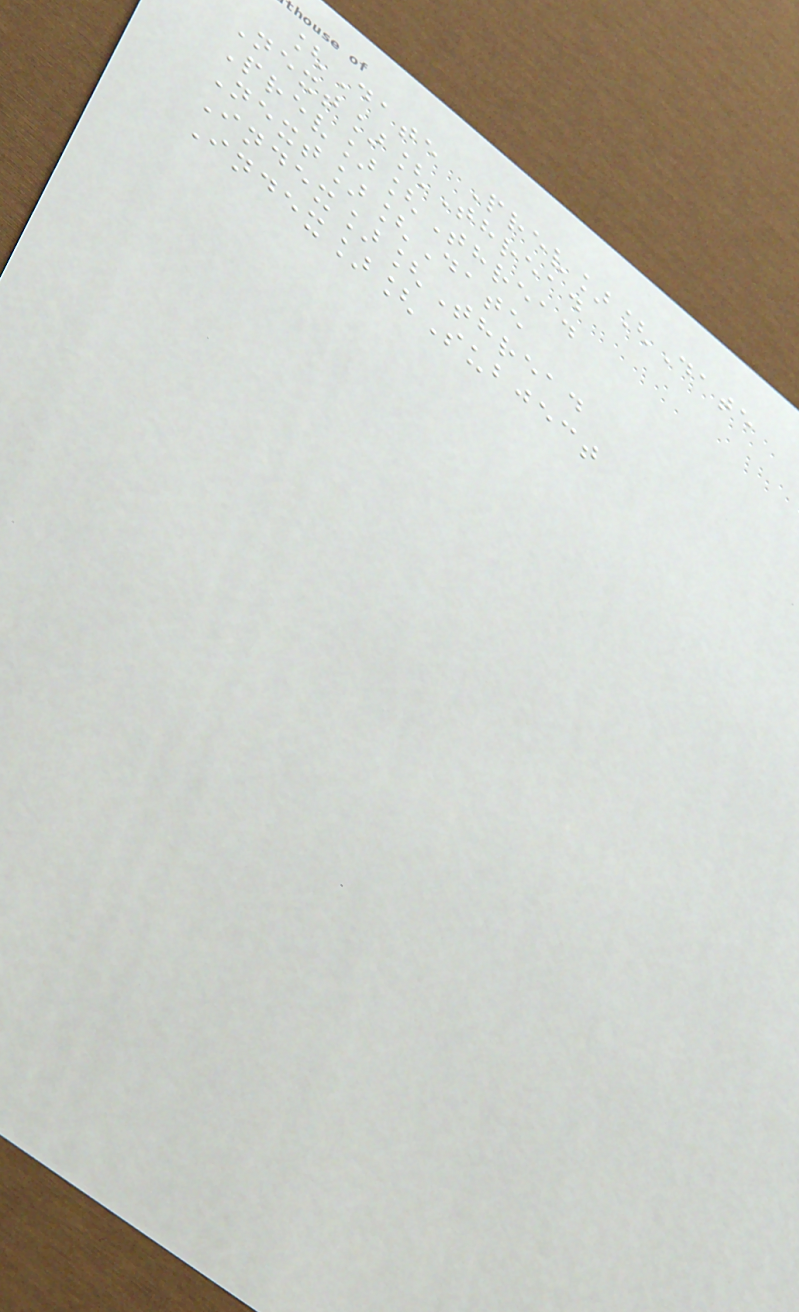[Date Prev][Date
Next][Thread
Prev][Thread
Next][Date
Index][Thread
Index][Subject
